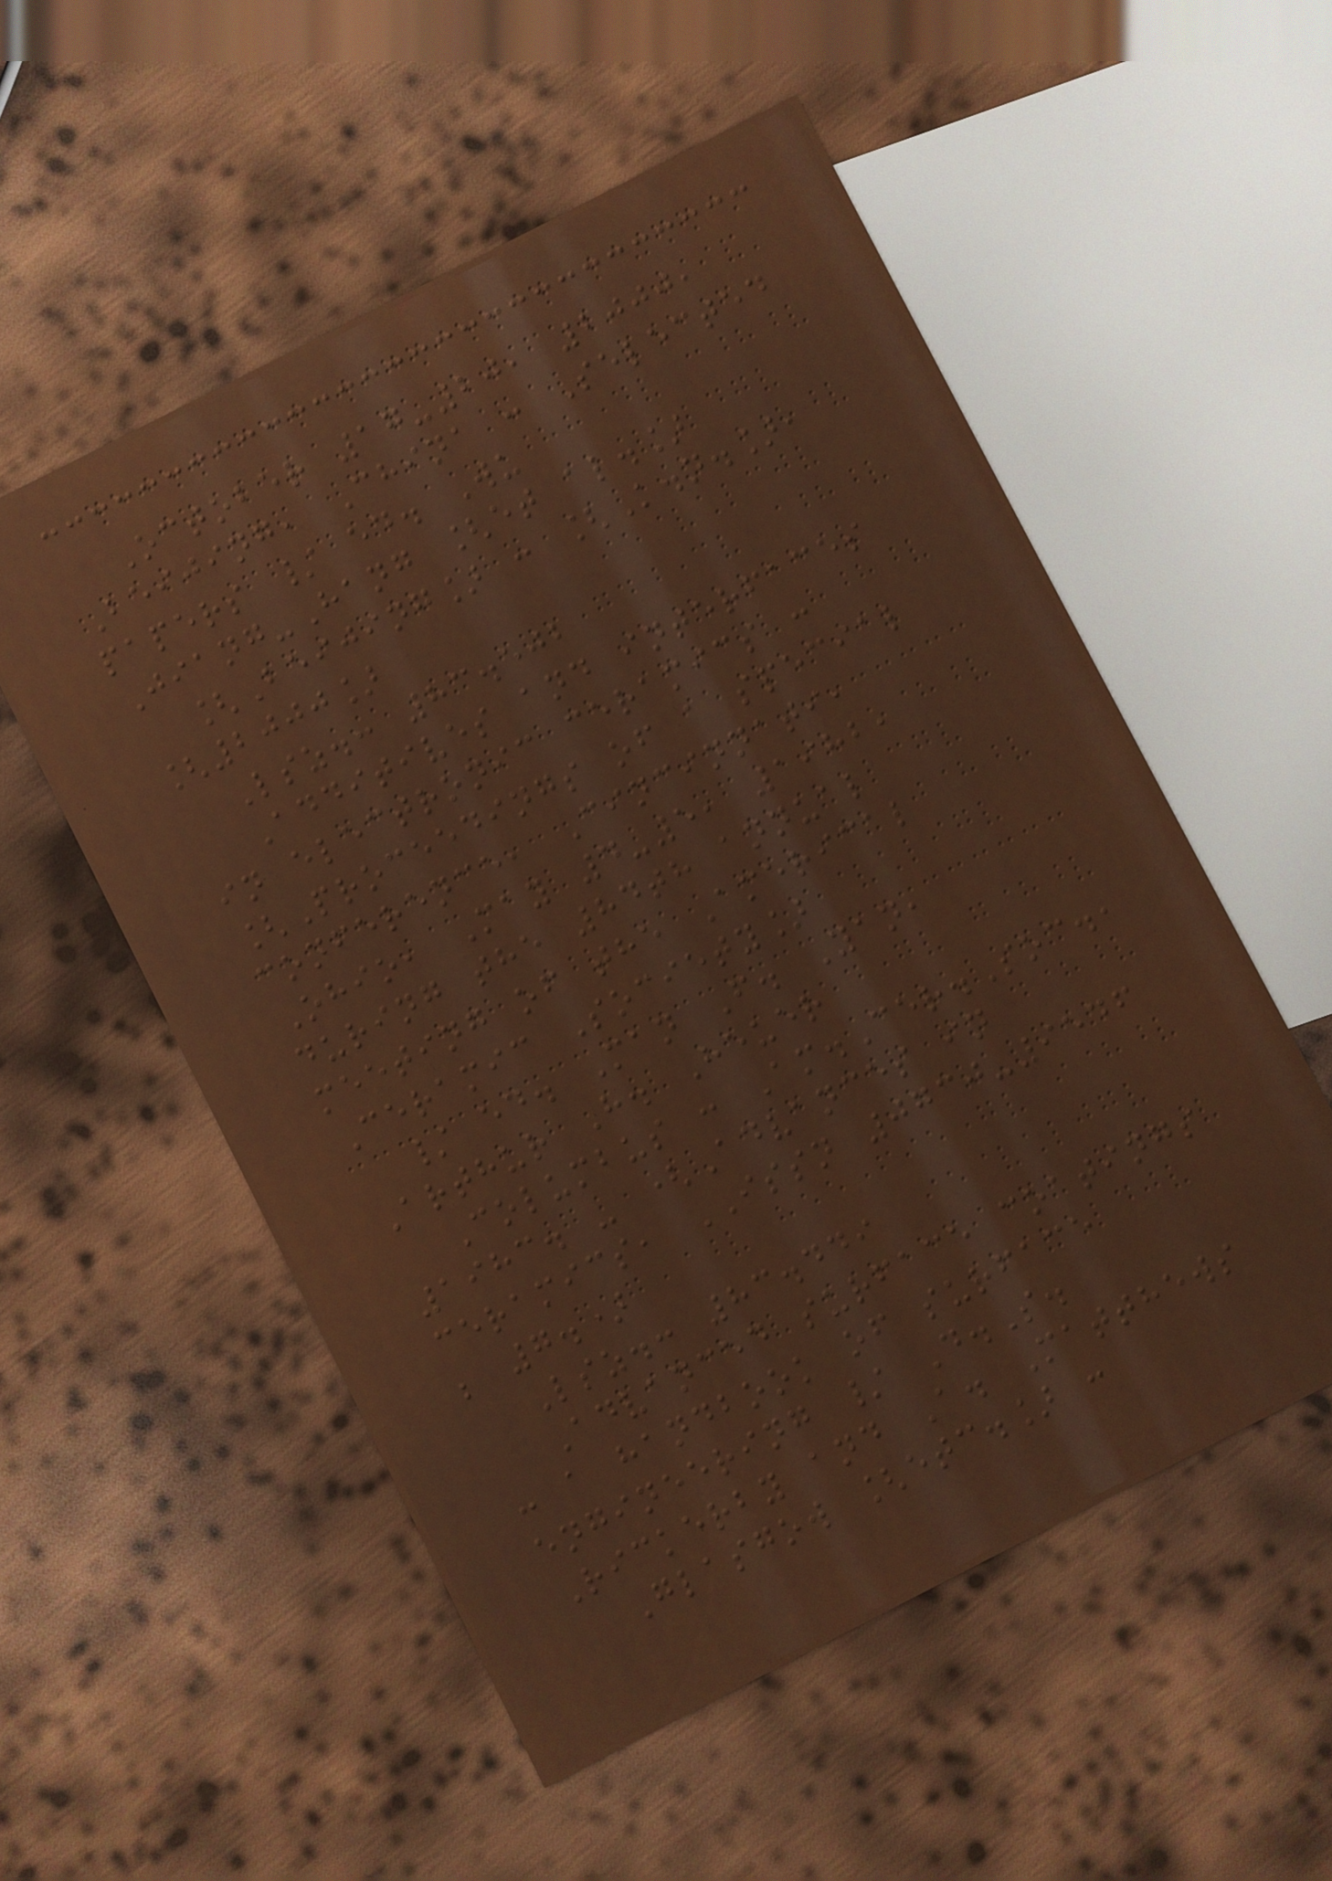October 17-20, 2000,
Beijing, China : Selected
papers / ed. Wu
Jiang-Hang [et al.]
[Beijing] : [K.n.],
[2000]
Lsz.: 83.502
Additives and interfaces
in electronic ceramics :
[Proceedings of a special
conference, Cincinnati,
Ohio, May 4-5, 1982,
during the 84th annual
meeting of the Americal
Ceramic Society]
/ ed. Man F. Yan,
Arthur H. Heuer
Columbus : Am.Cer.Soc.,
1983. - (Advances in
ceramics, ISSN 0730-9546
; 7.)
Lsz.: 83.449
Advanced surface coatings
: a handbook of surface
engineering / D.S.
Rickerby and A. Matthews
Glasgow [etc.] :
